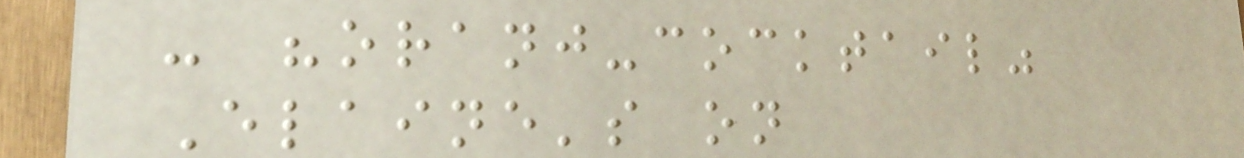- "oranj-cocktail"
Elaine's on
